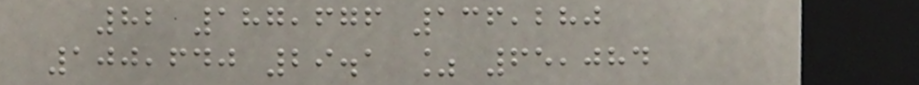82 187,676 136,280
100,640 29.1 % 65,084
